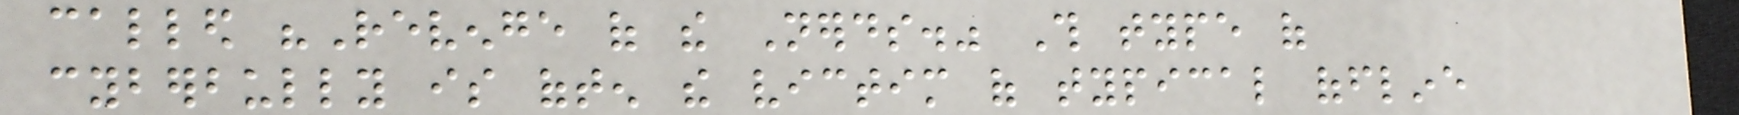called "Revenge of the Nerds." This type of
cyberbully is often the victim of typical offline
